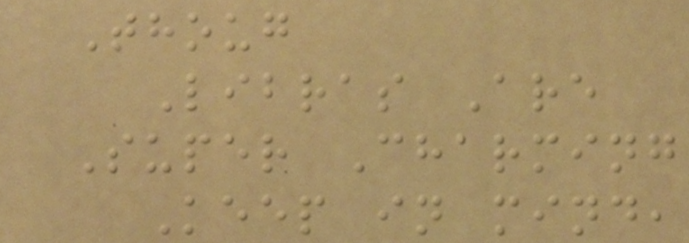Thoug
Libras Are
Super Charming
Keep in mind,
